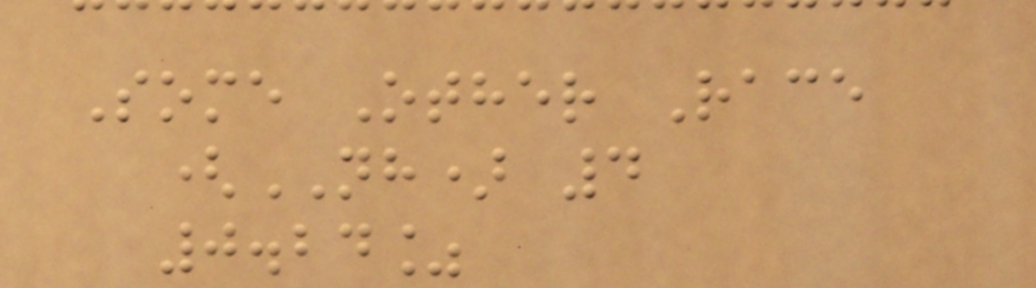Some Other Race
(NH) 4
0.24%
